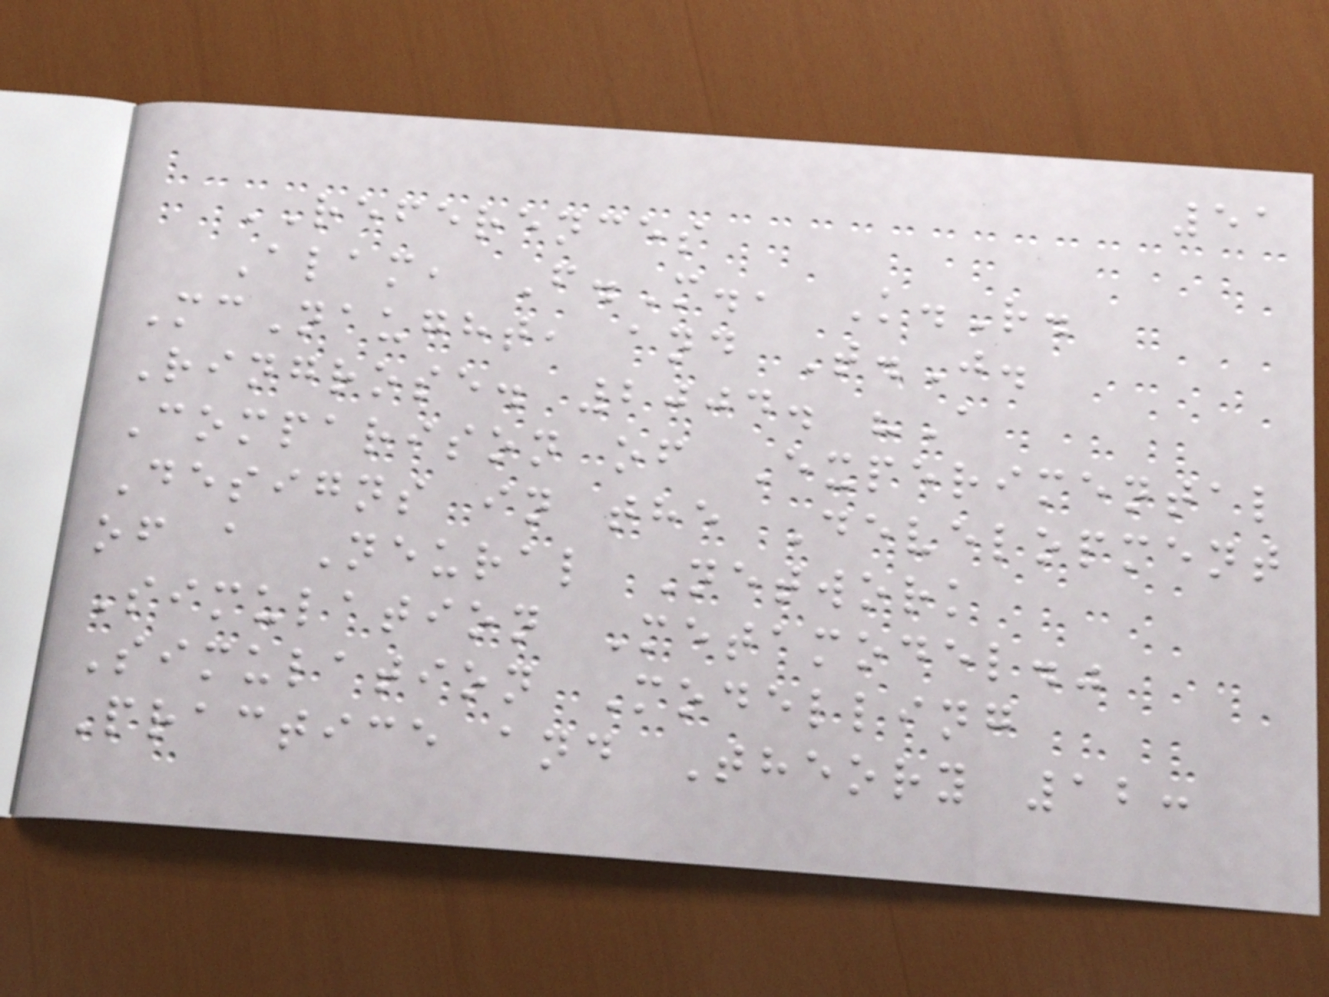51
REFERENCES
Alam, F.M., K.R.
McNaught, and T.J.
Ringrose. 2004. "A
Comparison of Experimental
Designs in the Development
of a Neural Network
Simulation Metamodel."
Simulation Modelling
Practice and Theory 12:
